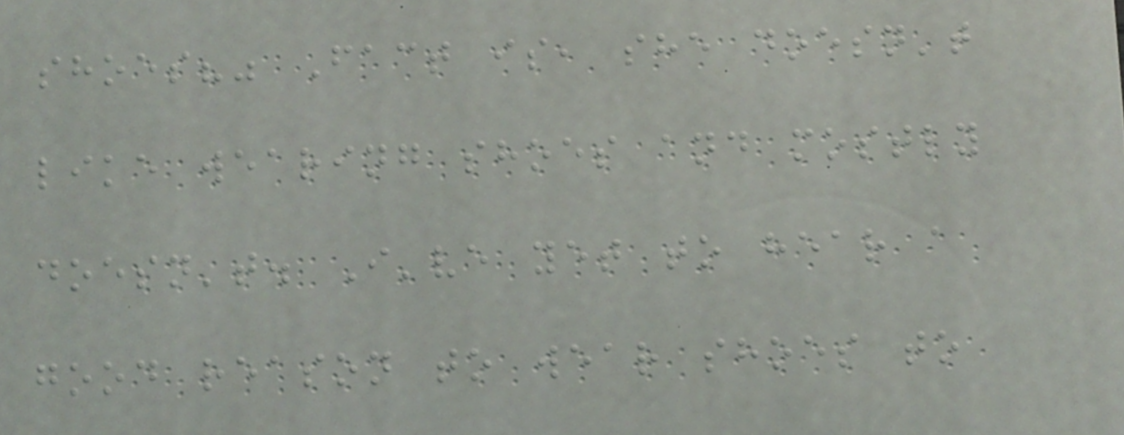shoes?" Fact is, she doesn't
like wearing shoes and mostly
doesn't. I've yet to hear a
good reason to wear shoes to
